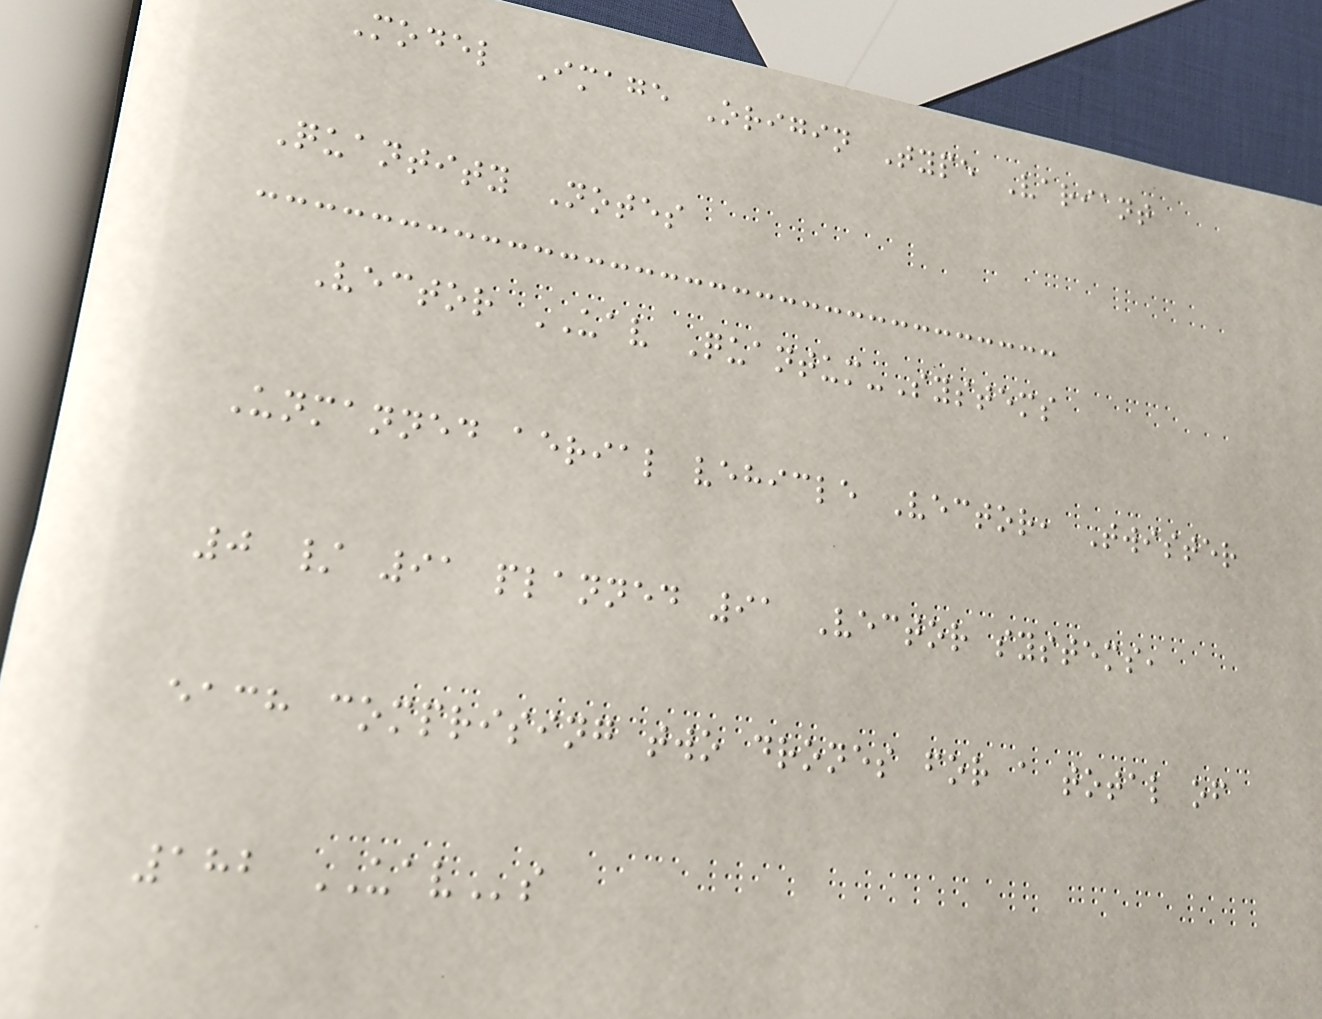Model Image Origin Type Variant
Quantity Notes
Vector UAV Quantum-Systems
Unmanned aerial vehicle Vector, Twister
0 / 91 planned 91 Vector systems,
each comprising two drones for a total of
182 UAVs
